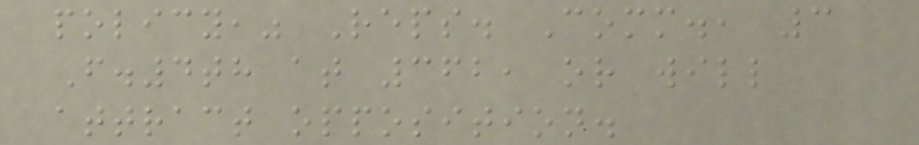policy," Reps. Comm., 3
F.4th at 362, or will
attract opposition.
